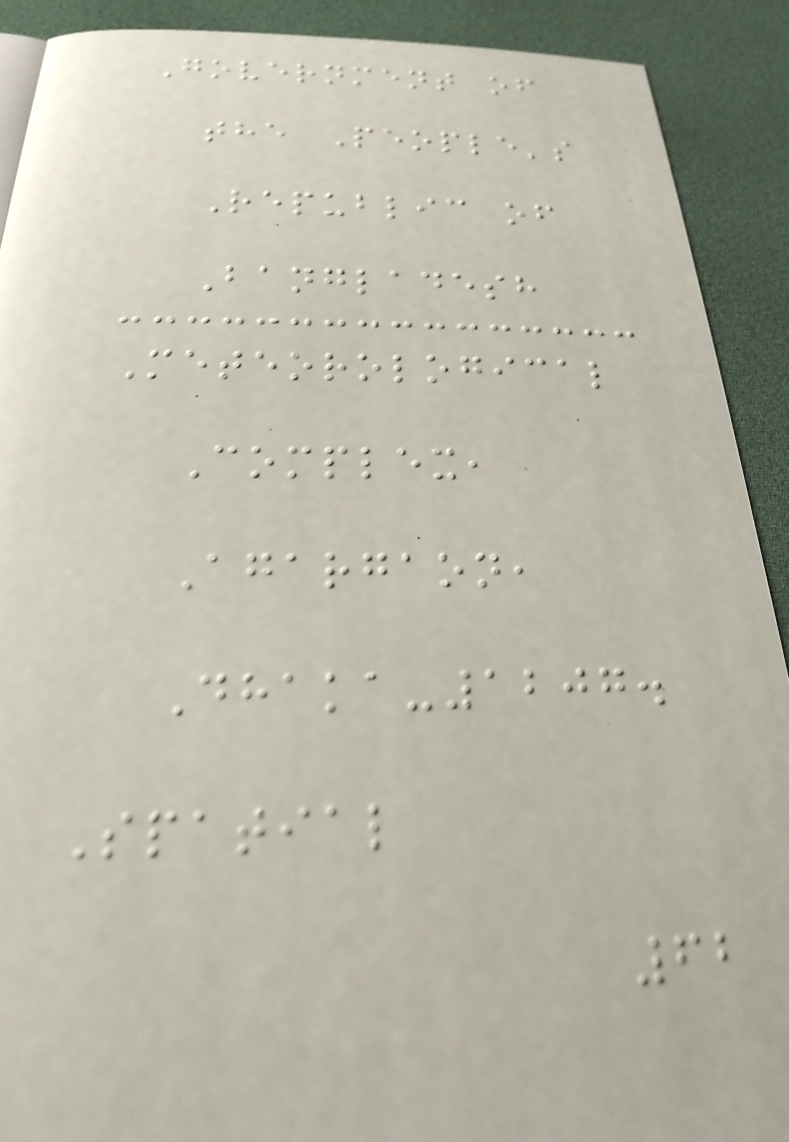Government of
the People's
Republic of
Bangladesh
Meteorological
Complex,
Agargaon,
Dhaka-1207.
Spatial
62
